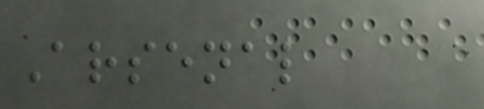Arsenal
